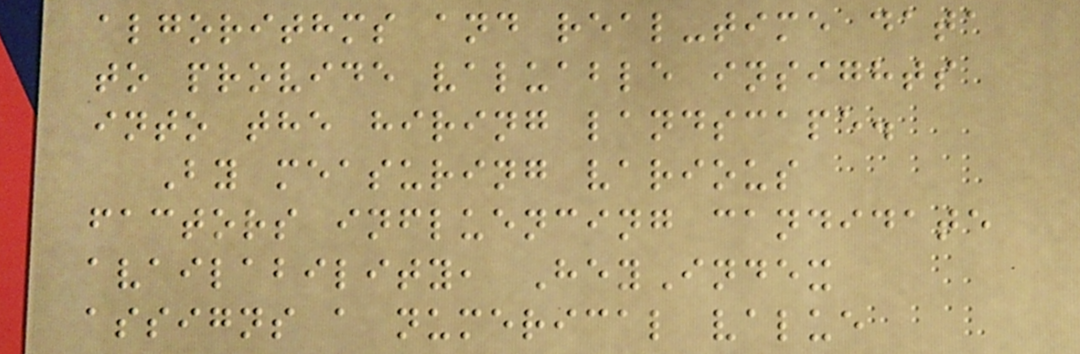algorithms and real-time data
to provide valuable insights
into the hiring landscape.
By measuring various
factors influencing candidate
availability, HeyIndex
assigns a numerical value
